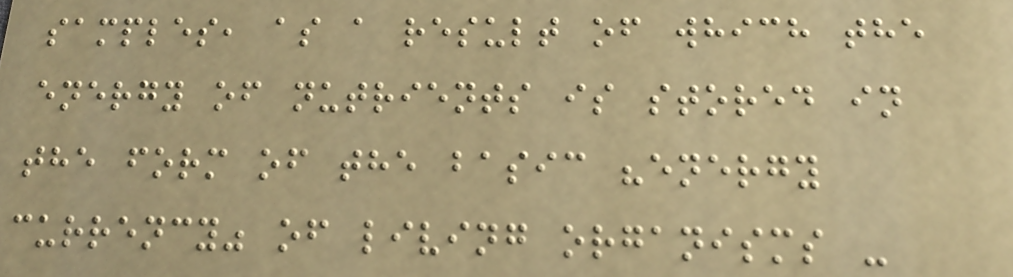samples, as a result of which the
energy of nutrients is stored in
the form of the basic "energy
currency" of living organisms -
